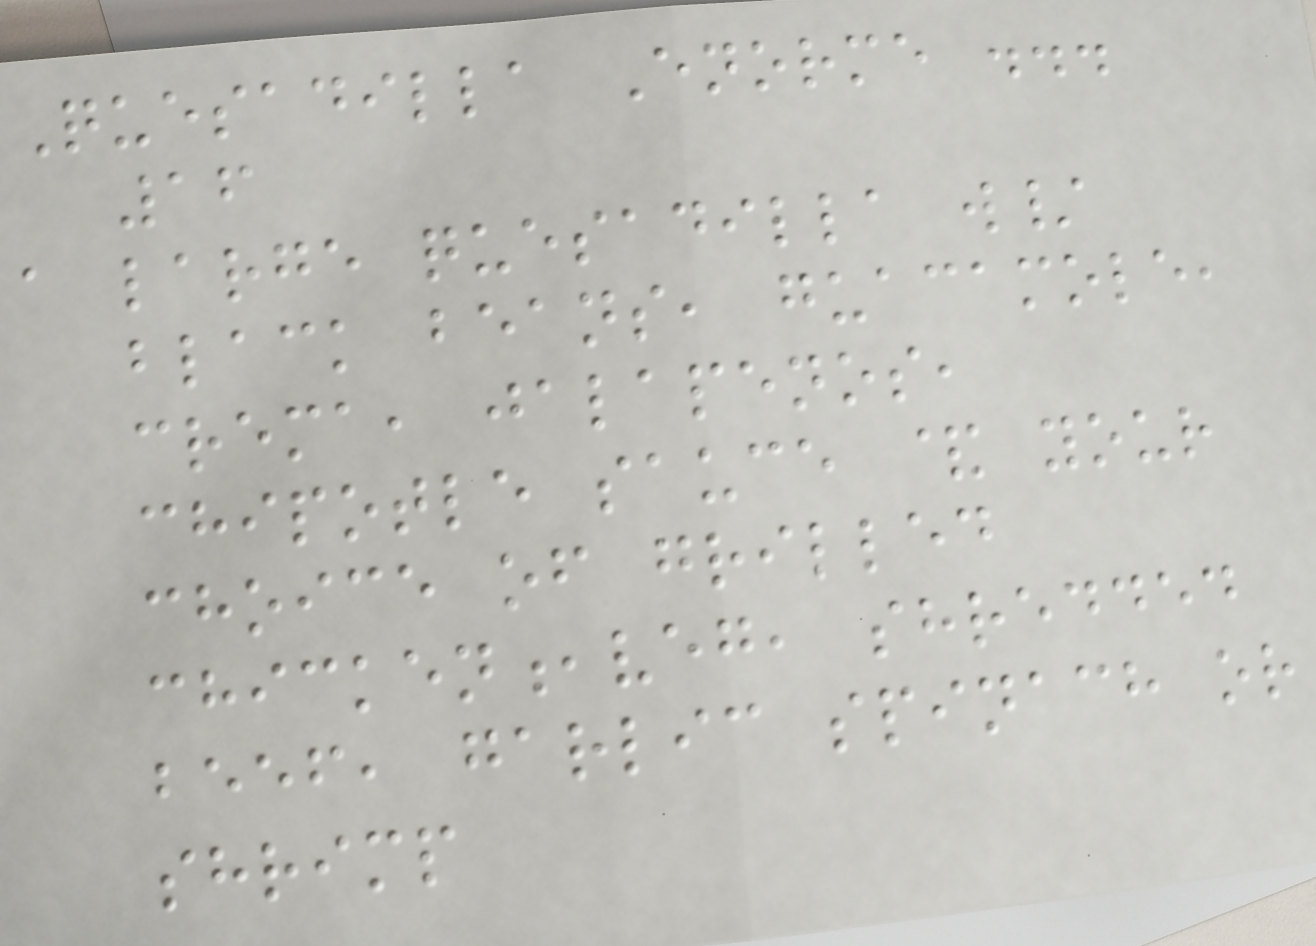Quesadilla Enorme ...
16
a large quesadilla w/
black beans, guacamole,
crema, jalapenos,
chipotle sauce & your
choice of grilled
chicken,veg, shredded
beef, garlic spinach or
shrimp
